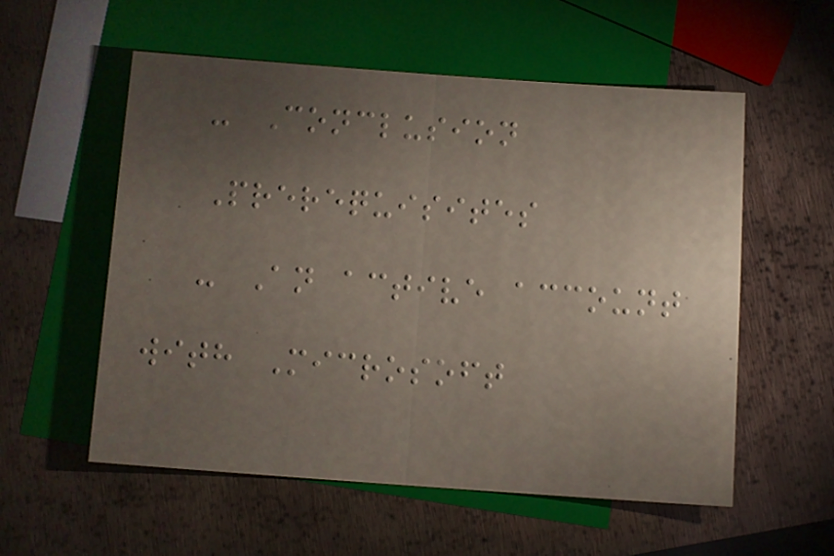- Conclusion
Prerequisites
- An active account
with Microsoft
